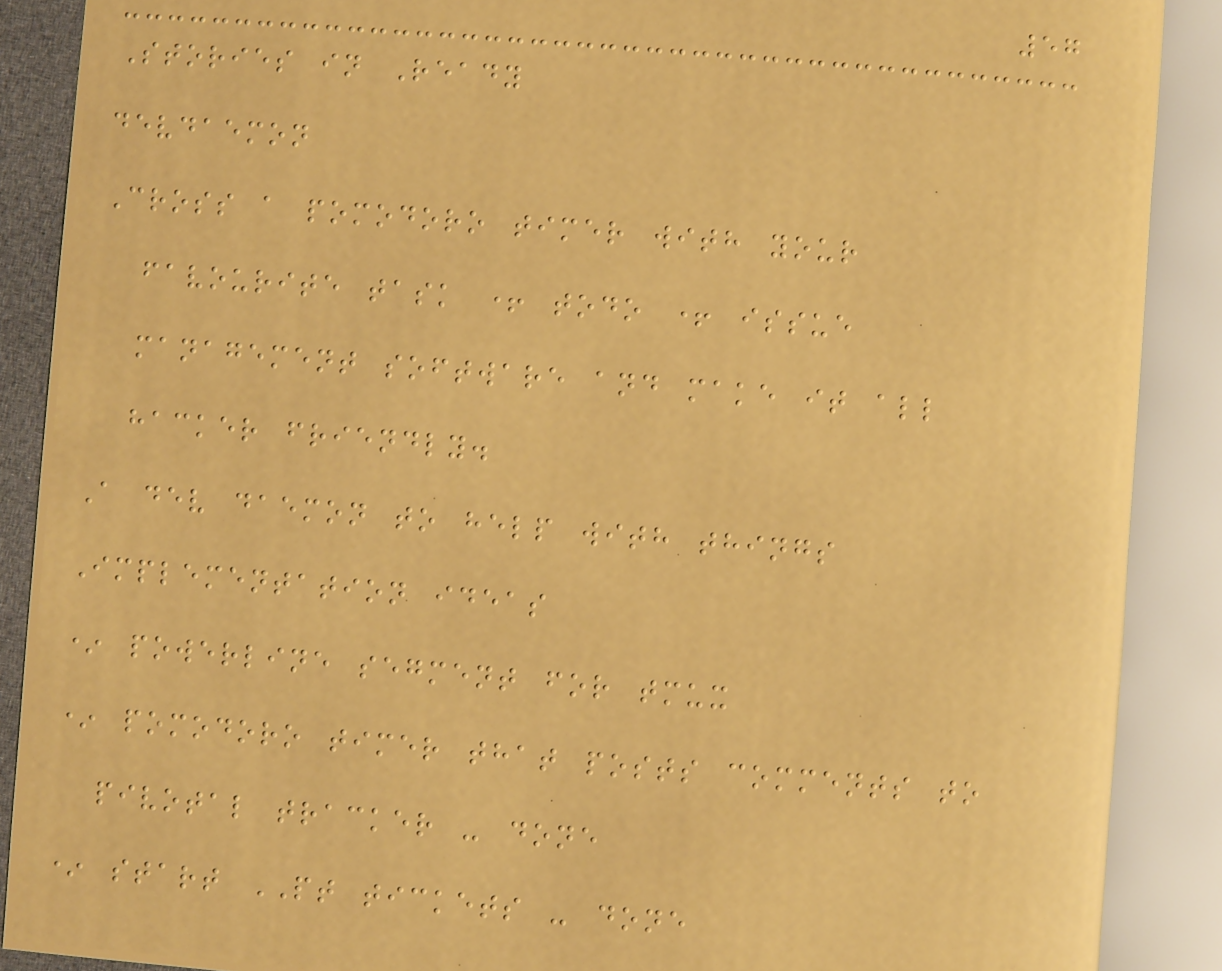57
Stories in Ready
devdaemon
Cross a pomodoro timer with your
favourite task + todo + issue
management software and make it all
hacker friendly.
A dev daemon to help with things
Implementation ideas
* powerline segment for tmux
* pomodoro timer that posts comments to
pivotal tracker - done
* start PT tickets - done
